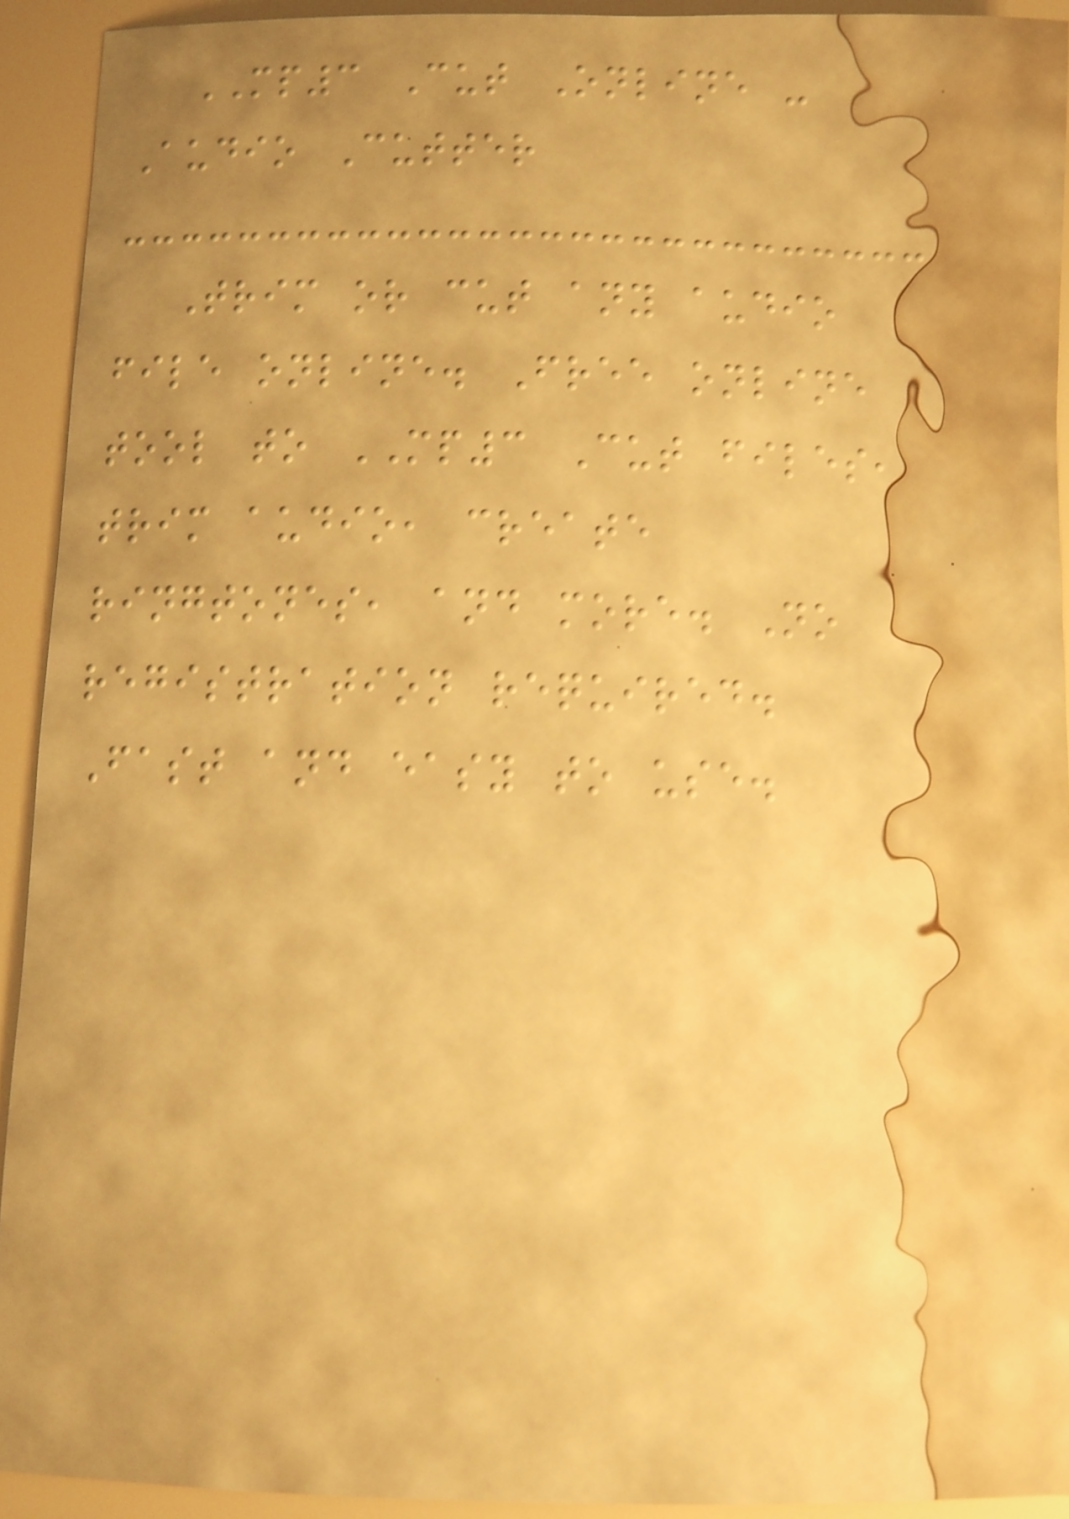MP3 Cut Online -
Audio Cutter
Trim or cut any audio
file online. Free online
tool to MP3 Cut files,
trim audio, create
ringtones, and more. No
registration required.
Fast and easy to use.
